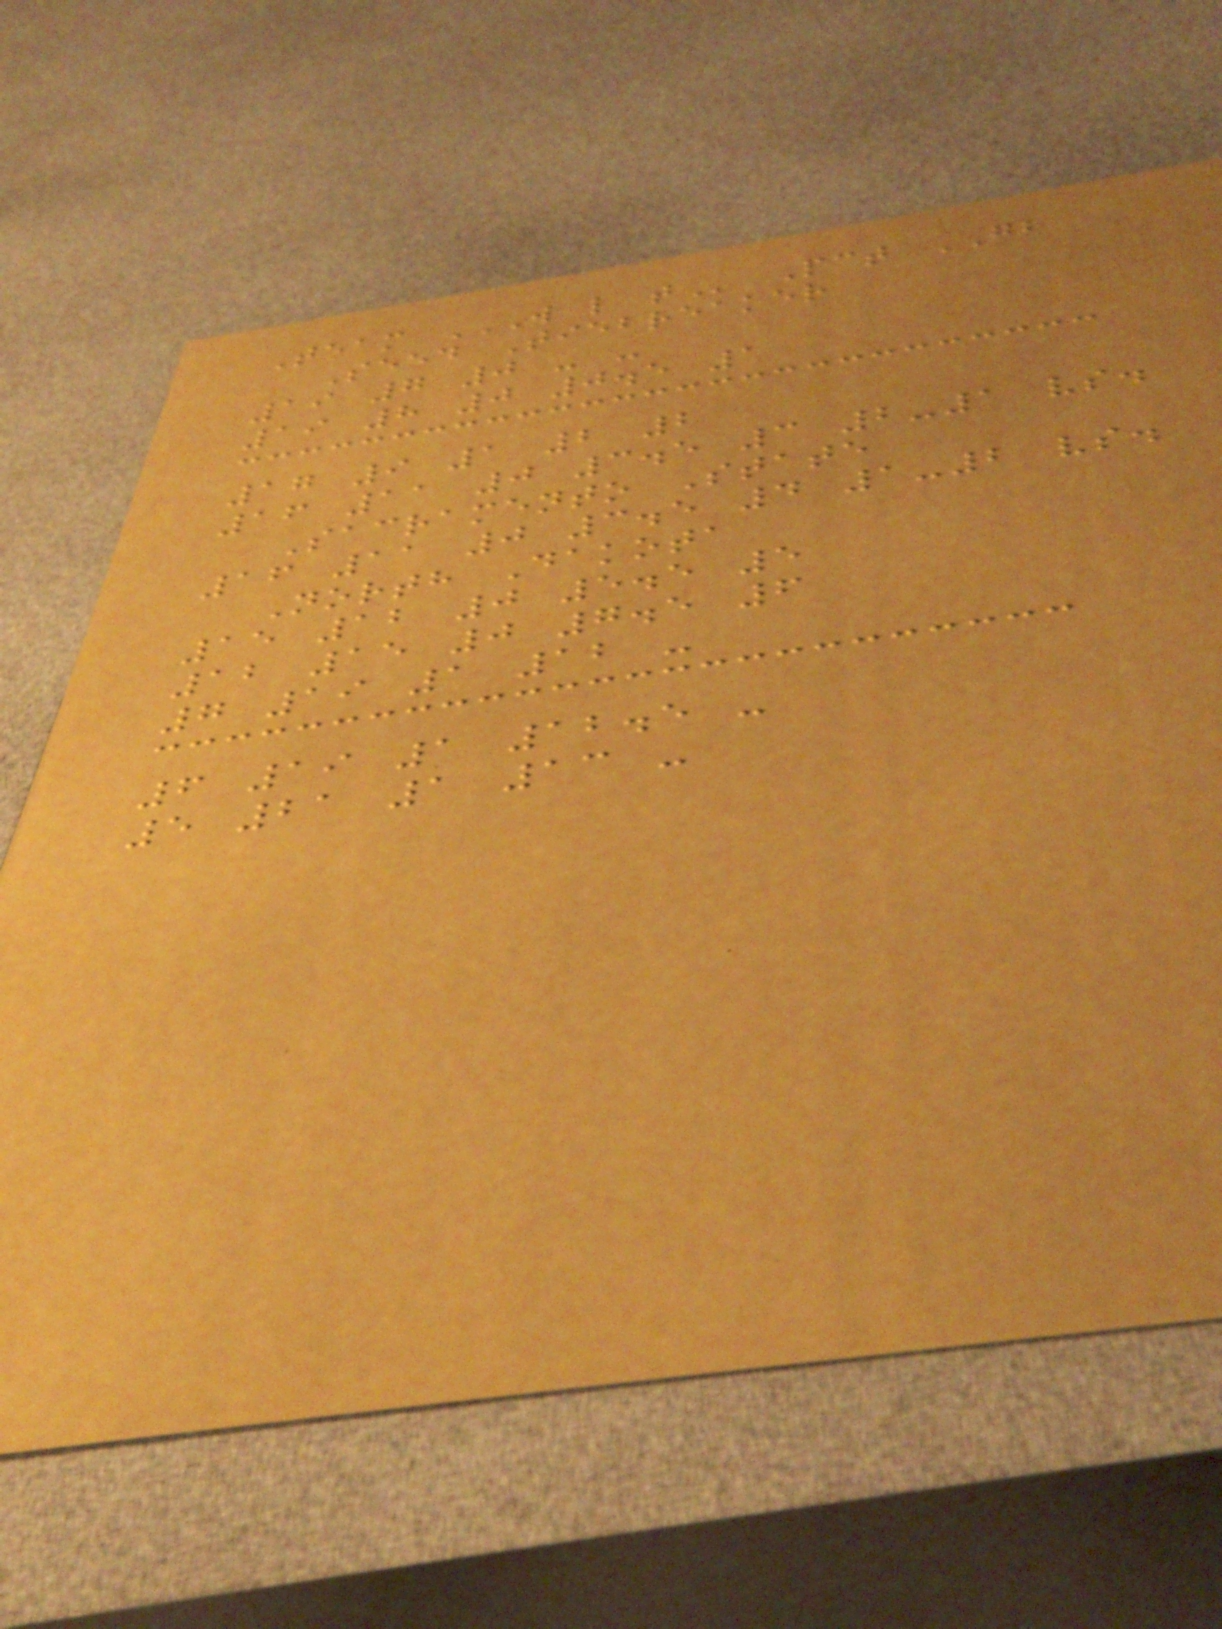Team W L T Pct GB
Seed Tiebreaker
19 7 0 - -
19 8 0 0.5 1
17 9 1 2 2
16 11 0 3.5 3 2-1 vs.
Sacramento State
16 11 0 3.5 4 1-2 vs.
North Dakota
15 12 0 5.5 5
12 15 0 7.5 6
7 19 1 12 -
6 19 1 12.5 -
5 21 1 13 -
